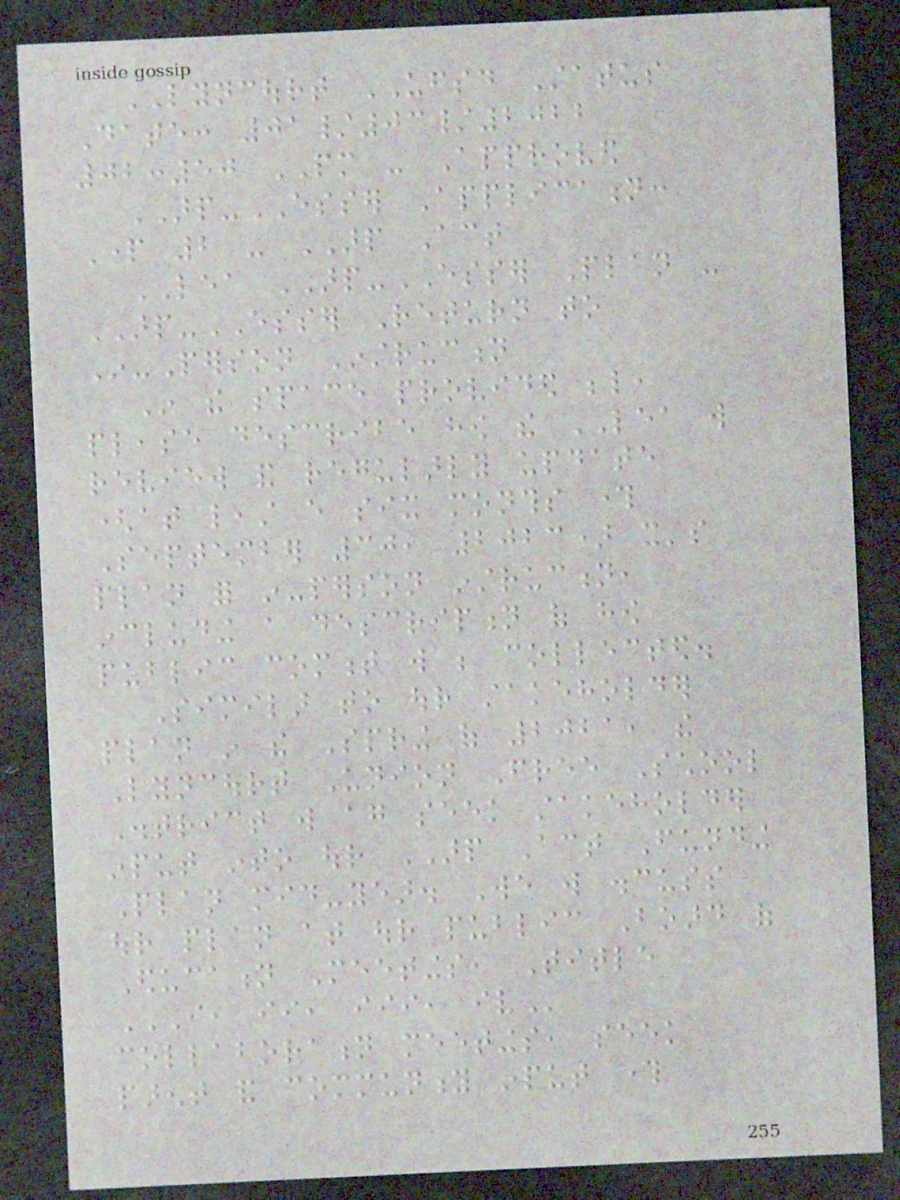LYNCOURT UFSD Status
Date: 01/03/2022
02:50 PM - Approved
ARP-ESSER Application:
Part 2 - ARP Act
LEA ARP-ESSER Plan -
ARP-ESSER Return to
In-Person Instruction
In the space provided below,
please describe how the LEA will
review and regularly update
(at least every six months through
September 30, 2023) it's
plan for in-person instruction,
including a description of how
public comment will be collected.
Similar to our stakeholder
plan in the Spring of 2021, the
Lyncourt Union Free School
District will again seek stakeholder
input into our ARP Act Funding
Plan mid-year. We will discuss
our plan at our public Board of
Education Meetings, Title
I, II, III, IV
collaboration meetings, seek
parent and community input through
